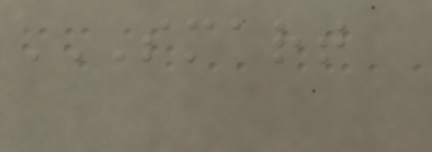SMART
